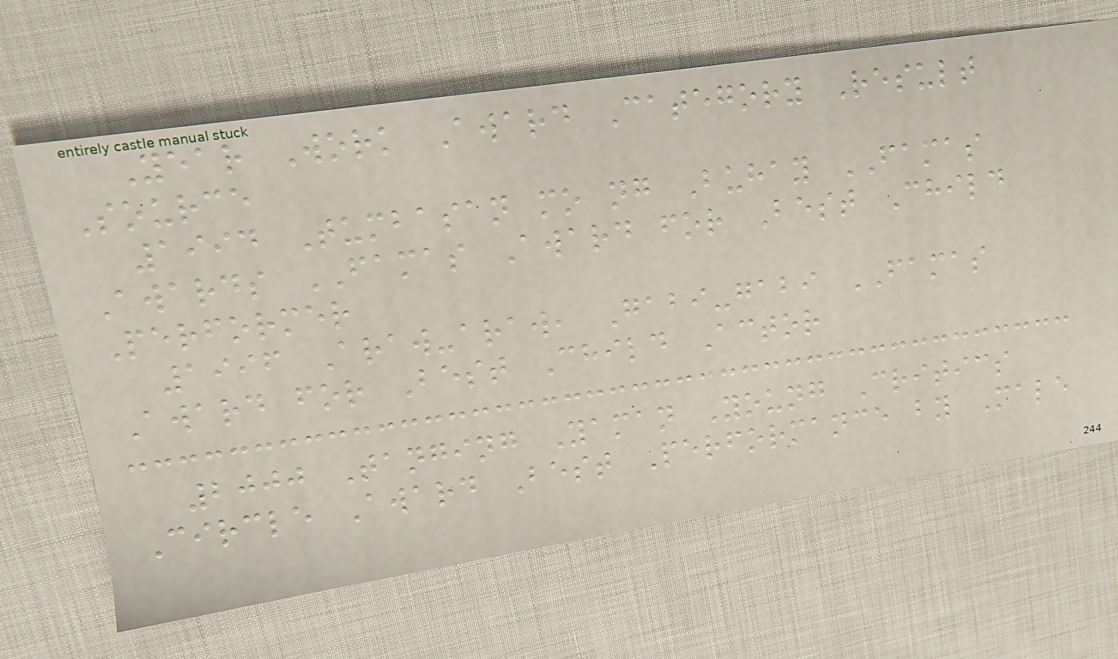Year Work Award Category Result
Source
1994 Tumbasan mo ng Buhay FAMAS
Awards FAMAS Award for Best Child
Performer
1996 Araw-araw, Gabi-gabi FAMAS
Award for Best Child Actor
2000 Tanging Yaman Young Critics
Circle Award Best Performance by Male
